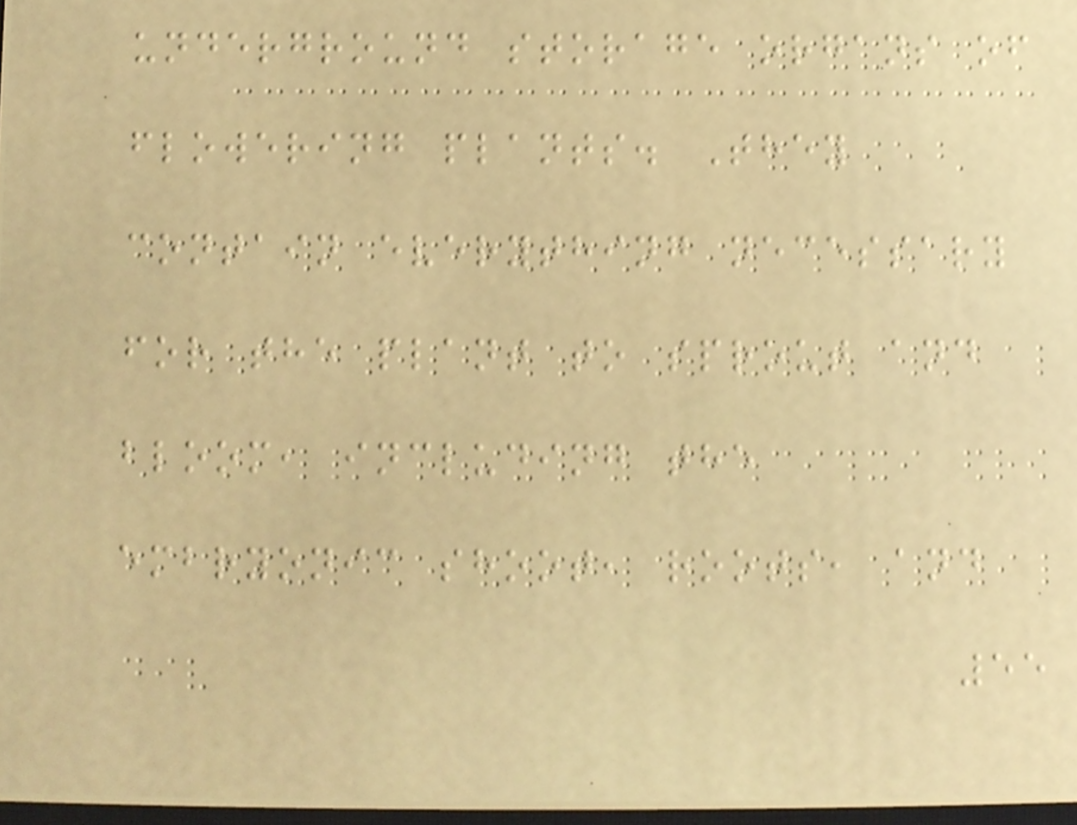underground storage organs of
flowering plants. They
contain everything necessary
for the plant to sprout and
bloom, including the
embryonic shoot, roots, and
55
